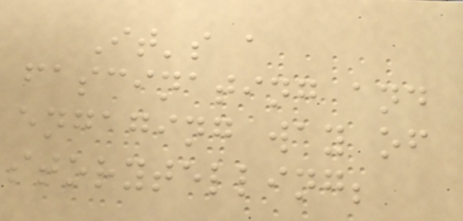It's a
fascinating and
engaging way of
storytelling;
